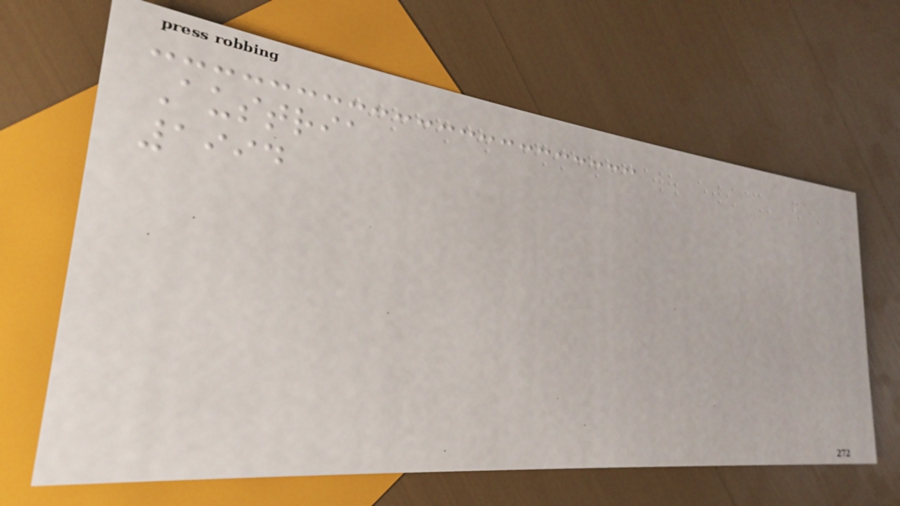Austria
1994
